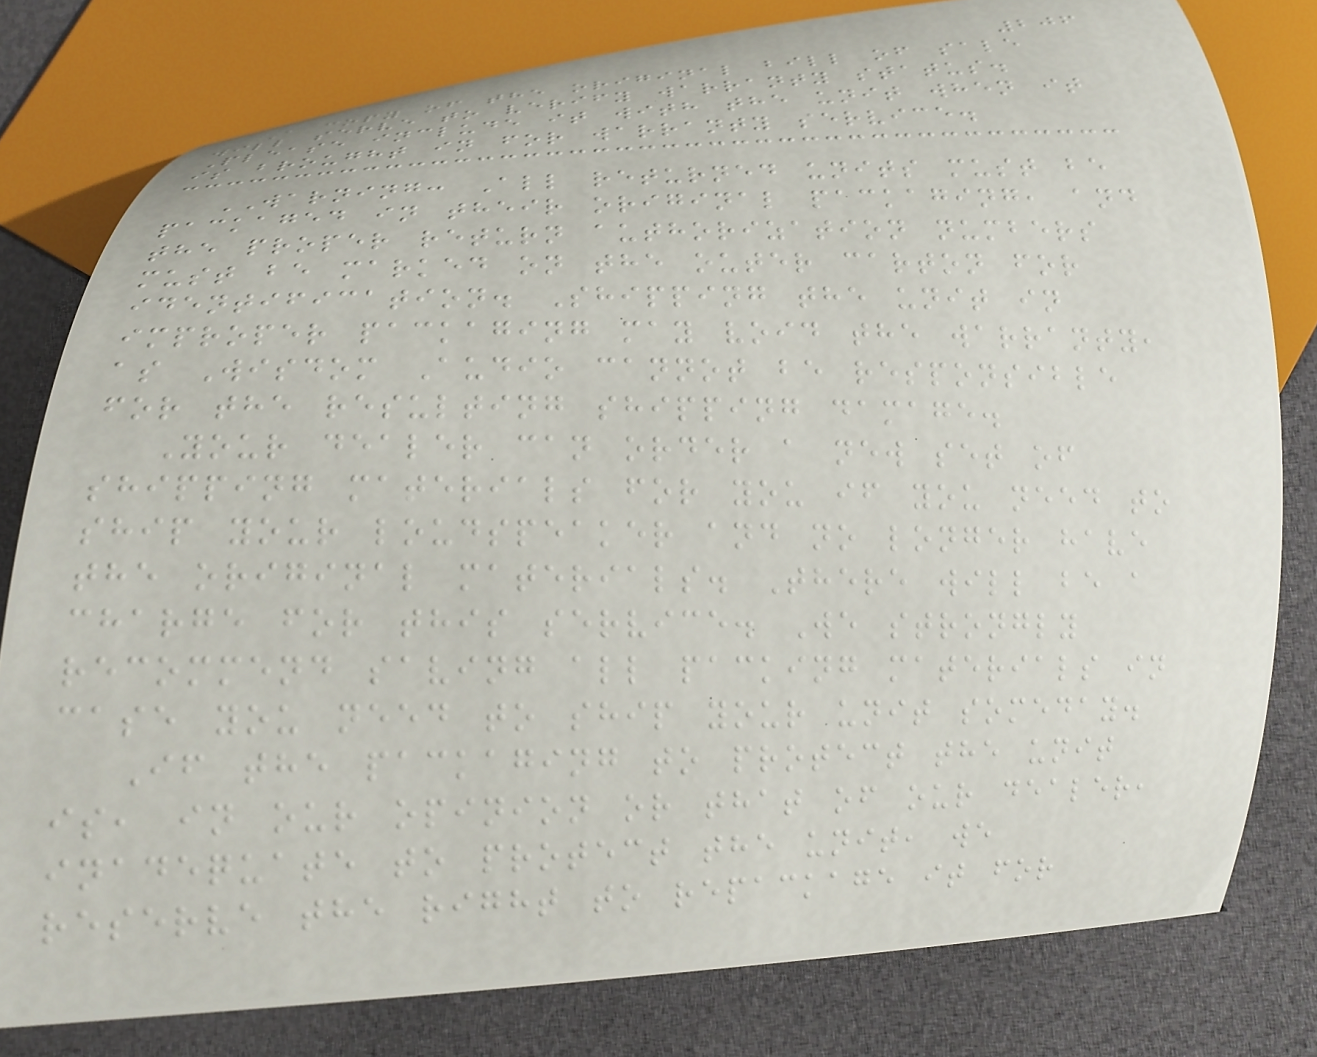206
A copy of the original bill of sale
will serve to verify warranty status.
Please include it with the unit when it
is brought in for warranty service.
WARNING: All returned units must be
packaged in their original packaging, and
the proper return authorization numbers
must be marked on the outer carton for
identification. Shipping the unit in
improper packaging may void the warranty,
as Wisdom Audio cannot be responsible
for the resulting shipping damage.
Your dealer can order a new set of
shipping materials for you if you need to
ship your loudspeaker and no longer have
the original materials. There will be a
charge for this service. We strongly
recommend saving all packing materials in
case you need to ship your unit someday.
If the packaging to protect the unit
is, in our opinion or that of our dealer,
inadequate to protect the unit, we
reserve the right to repackage it for
